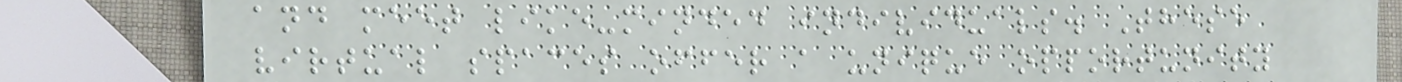and meet like-minded individuals. These
virtual spaces offer a unique opportunity
